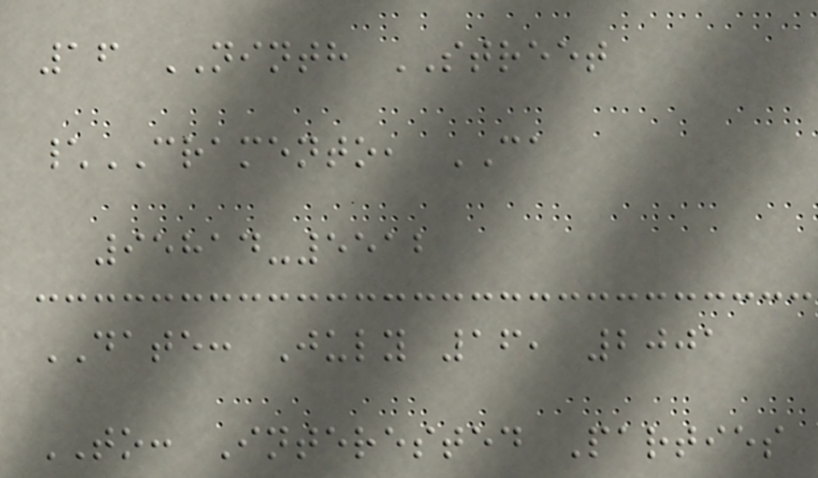16 NINTH STREET
\CRAMENTO, CA
95814-5512
DATE: July 16, 2001
TO: Interested Parties
